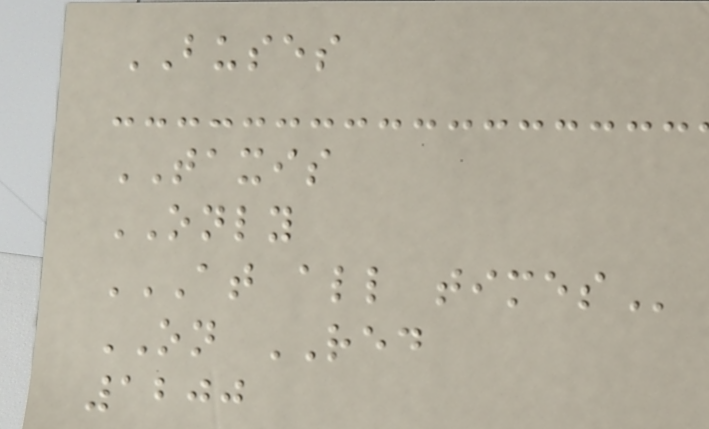BUSES
TAXIS
ONLY
AT ALL TIMES
ON RED
1200
